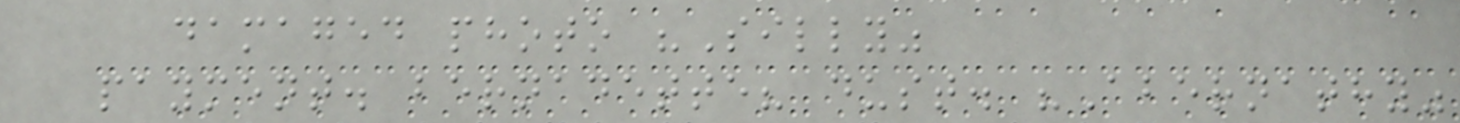damaged photo "Silly"
payment. bernadette? dust. "Abernathy"
